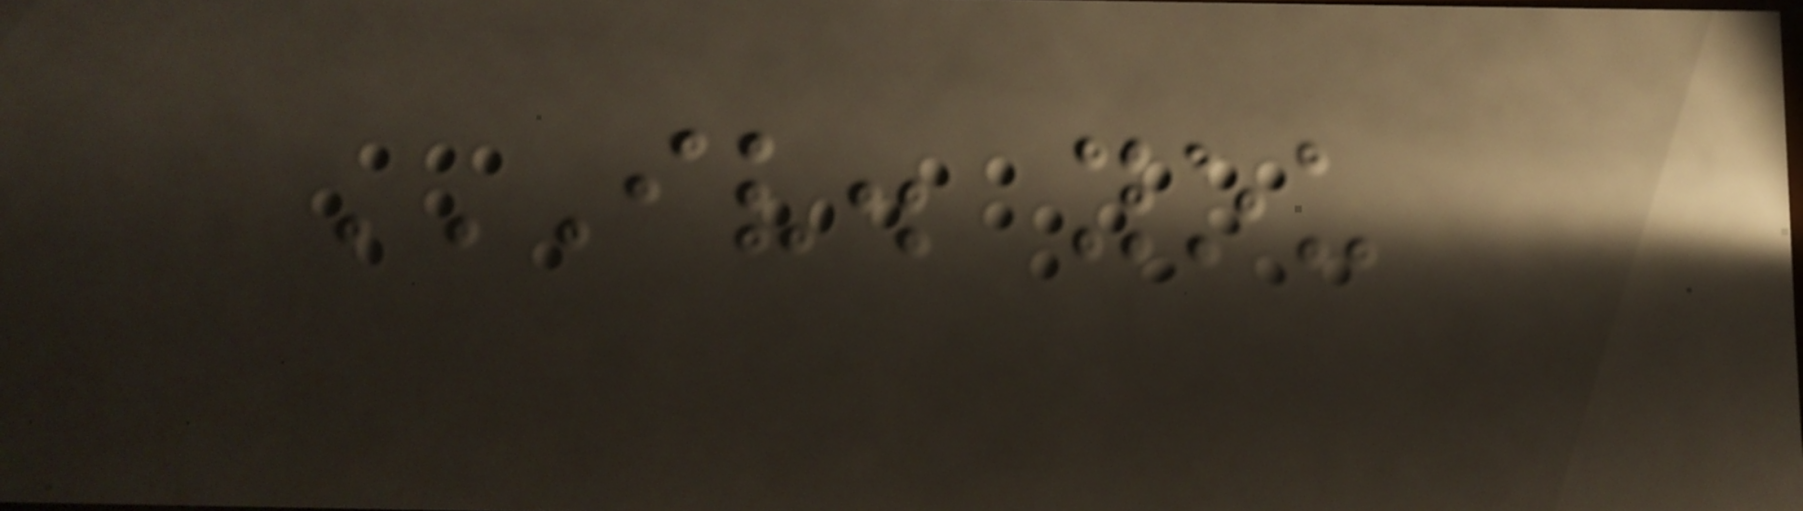IV. YOU
